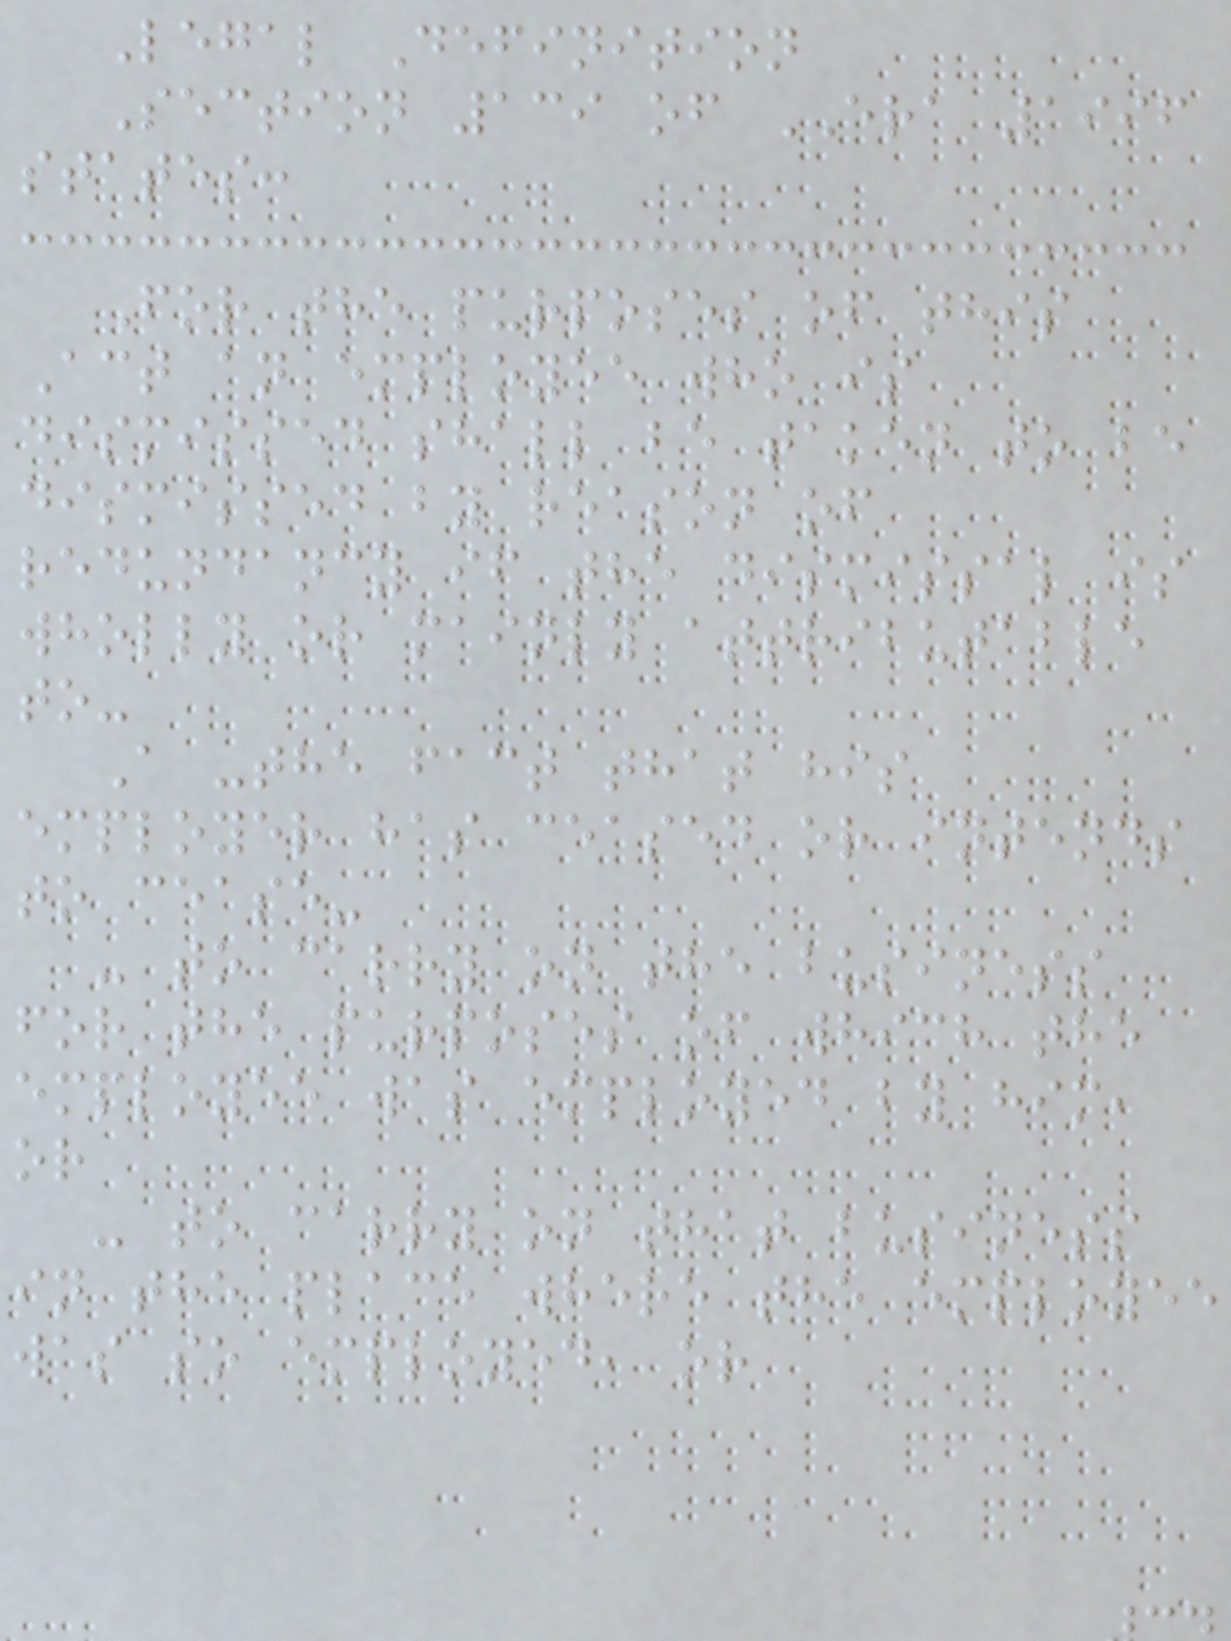Legal Definition
Section 139 of ERA 1996
states:
For the purposes of this
Act an employee who is
dismissed shall be taken to be
dismissed by reason of
redundancy if the dismissal is
wholly or mainly attributable
to-
A -the fact that his
employer has ceased or intends
to cease-
- to carry on the business
for the purposes of which the
employee was employed by him,
or
- to carry on that business
in the place where the employee
was so employed, or
